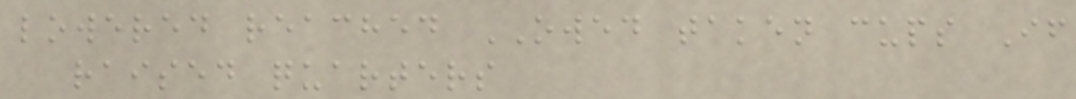lowered reached OWED taken cups If
raised quarters
